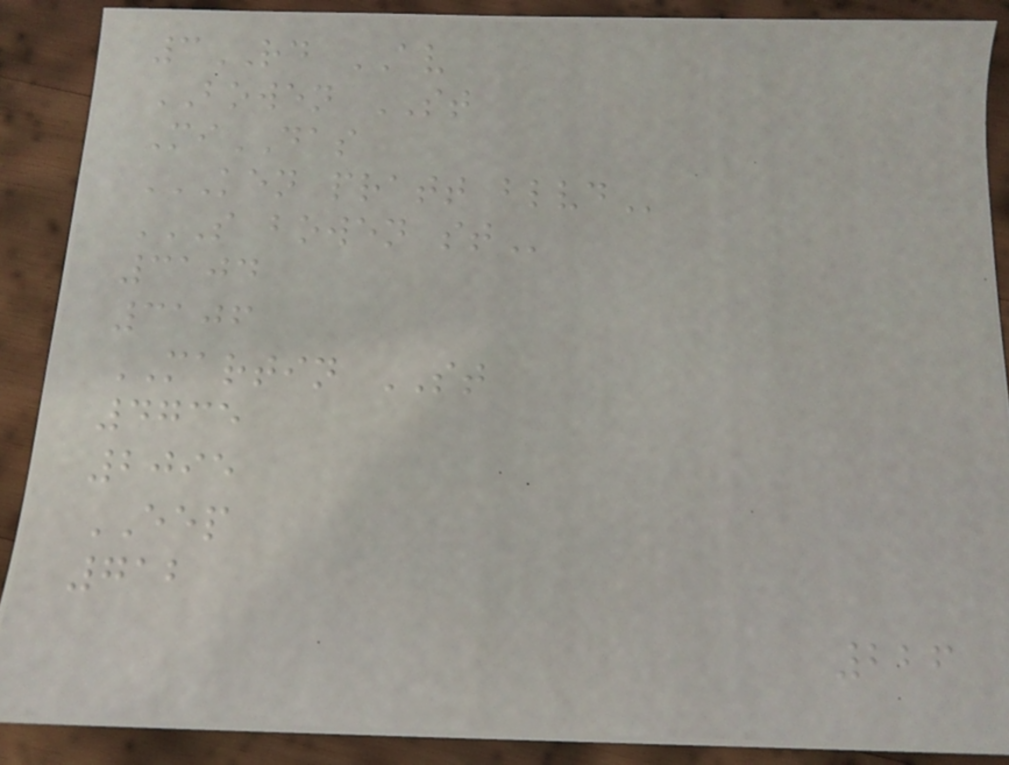3RD AV
BOWEN ST
MiDAS
KEN PRATT BLVD
S BOWEN ST
3104
3106
MARTIN ST
4735
2095
EEP
712
226
